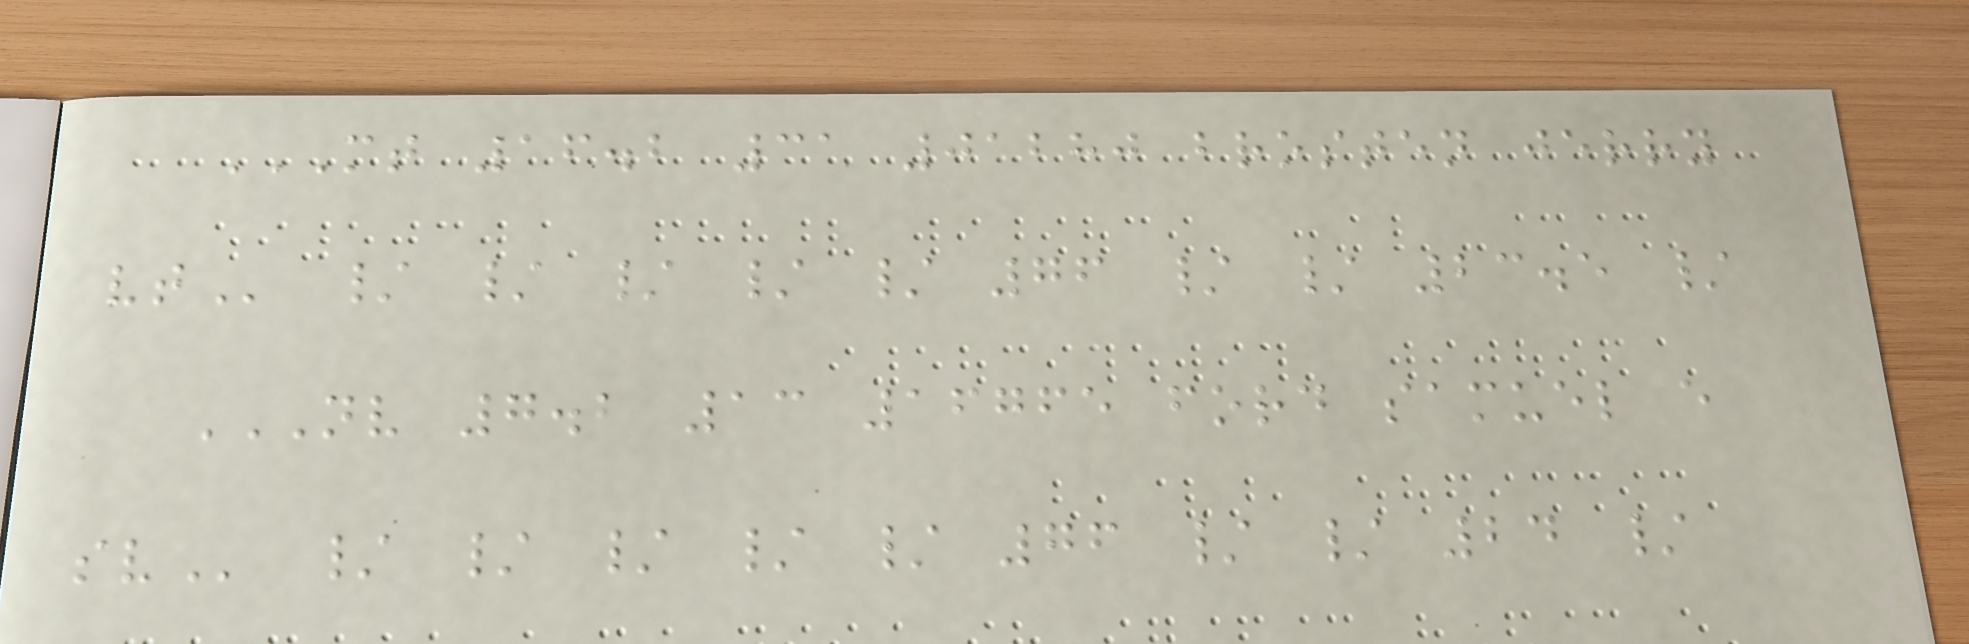MT 16.2 31 01280 BROSTEN JERRY
VT / / / / / 76 / / 23.5 /
NV 7.2 13 16765 FORD SAMUEL E
SV / / / / / 76 / / 24 /
